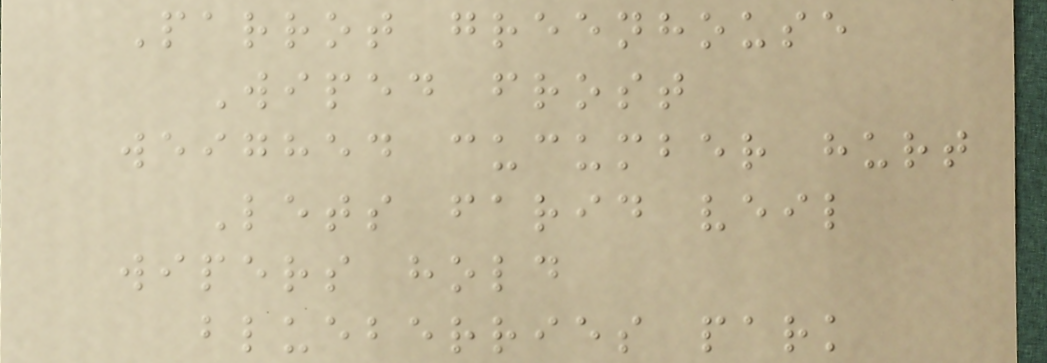Parrot greenhouse
Wiped frost
weighed cucumber hurt
Lets farid veil
wipers hold
blueberries park
